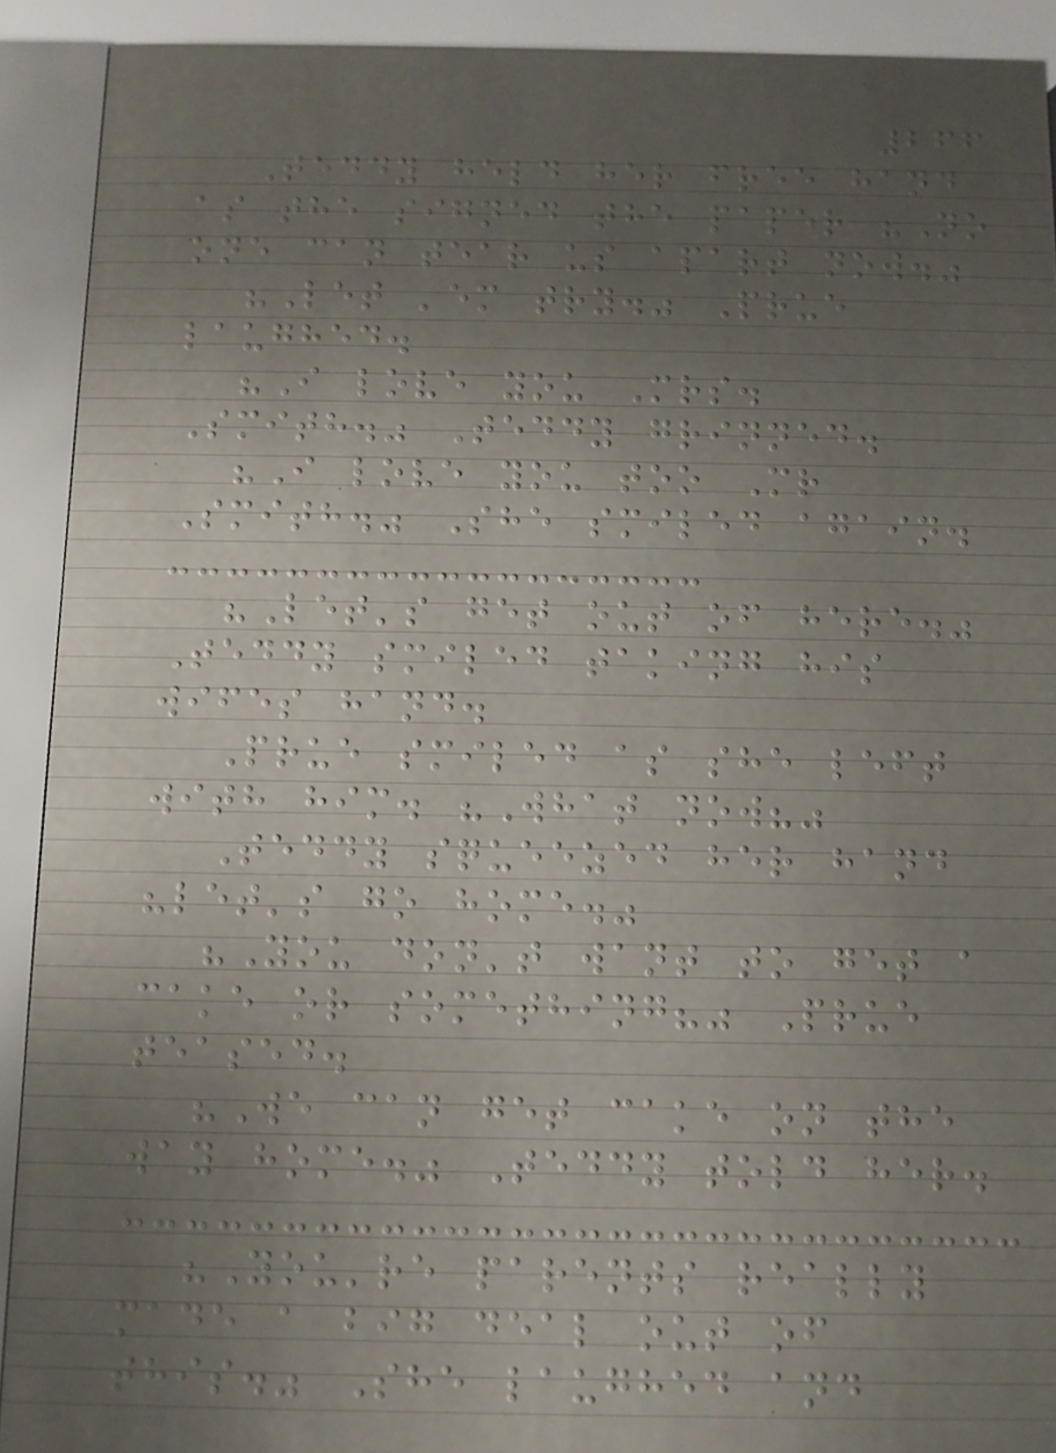266
Teddy held her free hand
as the signed the paper "No
one can tear us apart now."
"Let 'em try." Prue
laughed.
"I love you Mrs.
Smith." Teddy grinned.
"I love you too Mr
Smith." She smiled again.
"Let's get out of here."
Teddy smiled taking his
wifes hand.
Prue smiled as she left
with him. "What now?"
Teddy squeezed her hand
"let's go home."
"You don't want to get a
cake or something?" Prue
teased.
"We can get cake on the
way home." Teddy told her.
"You're parents really
made a big deal out of
this." She laughed and
